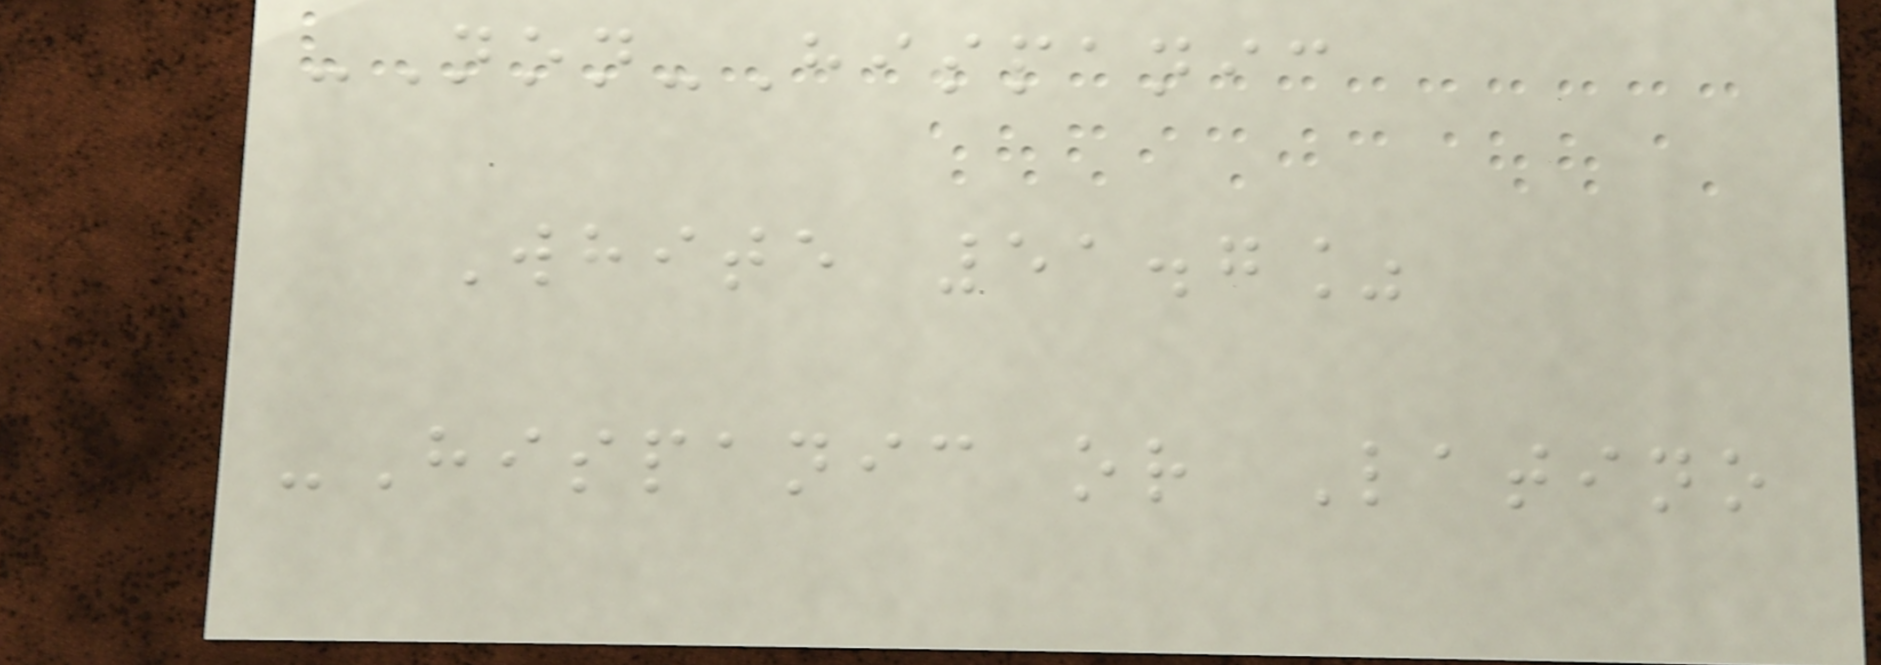-Non-Hispanic
White 51.7%
-Hispanic or Latino
